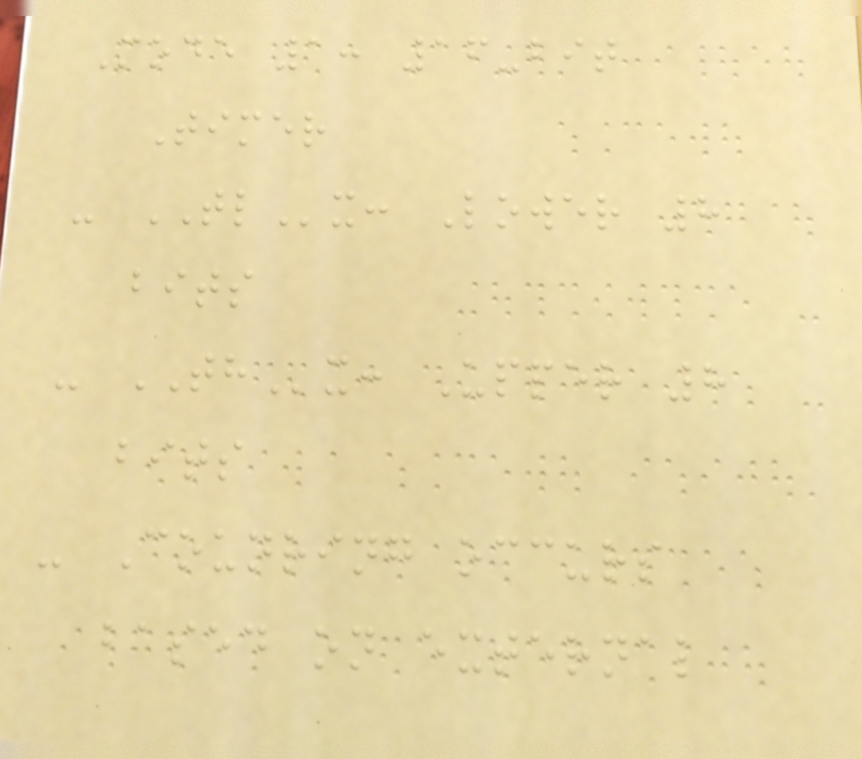Mode 1: 16-bit
Timer
- TLx: Lower 8
bits
- THx: Upper 8
bits
- Counring occurs
based on external
